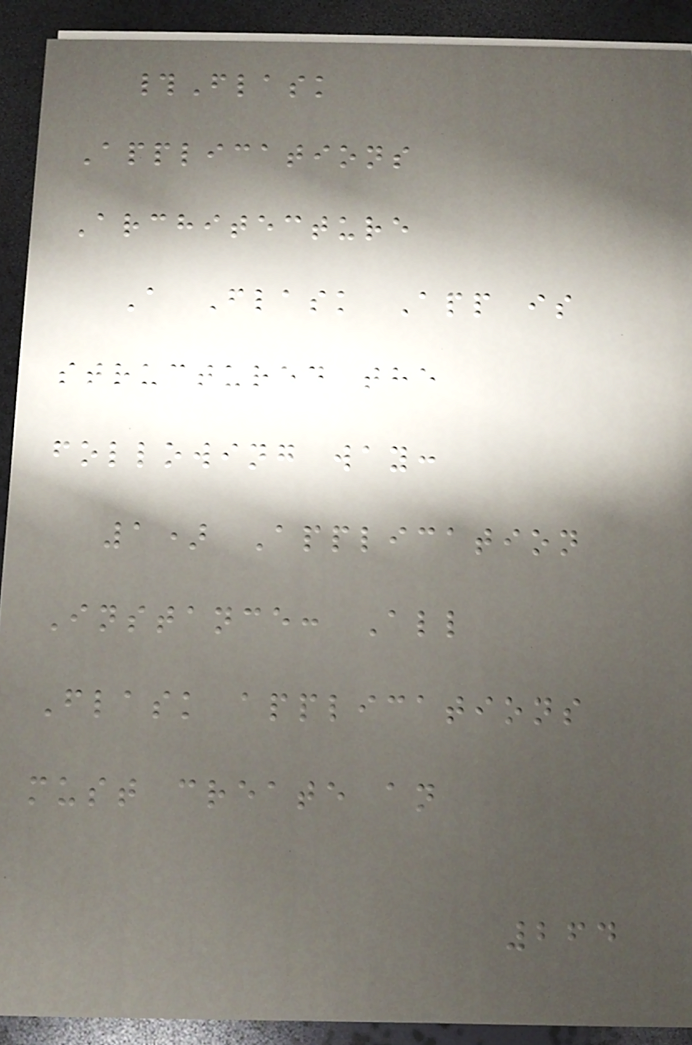#Flask
Applications
Architecture
A Flask App is
structured the
following way:
1) Application
Instance: All
Flask applications
must create an
264
